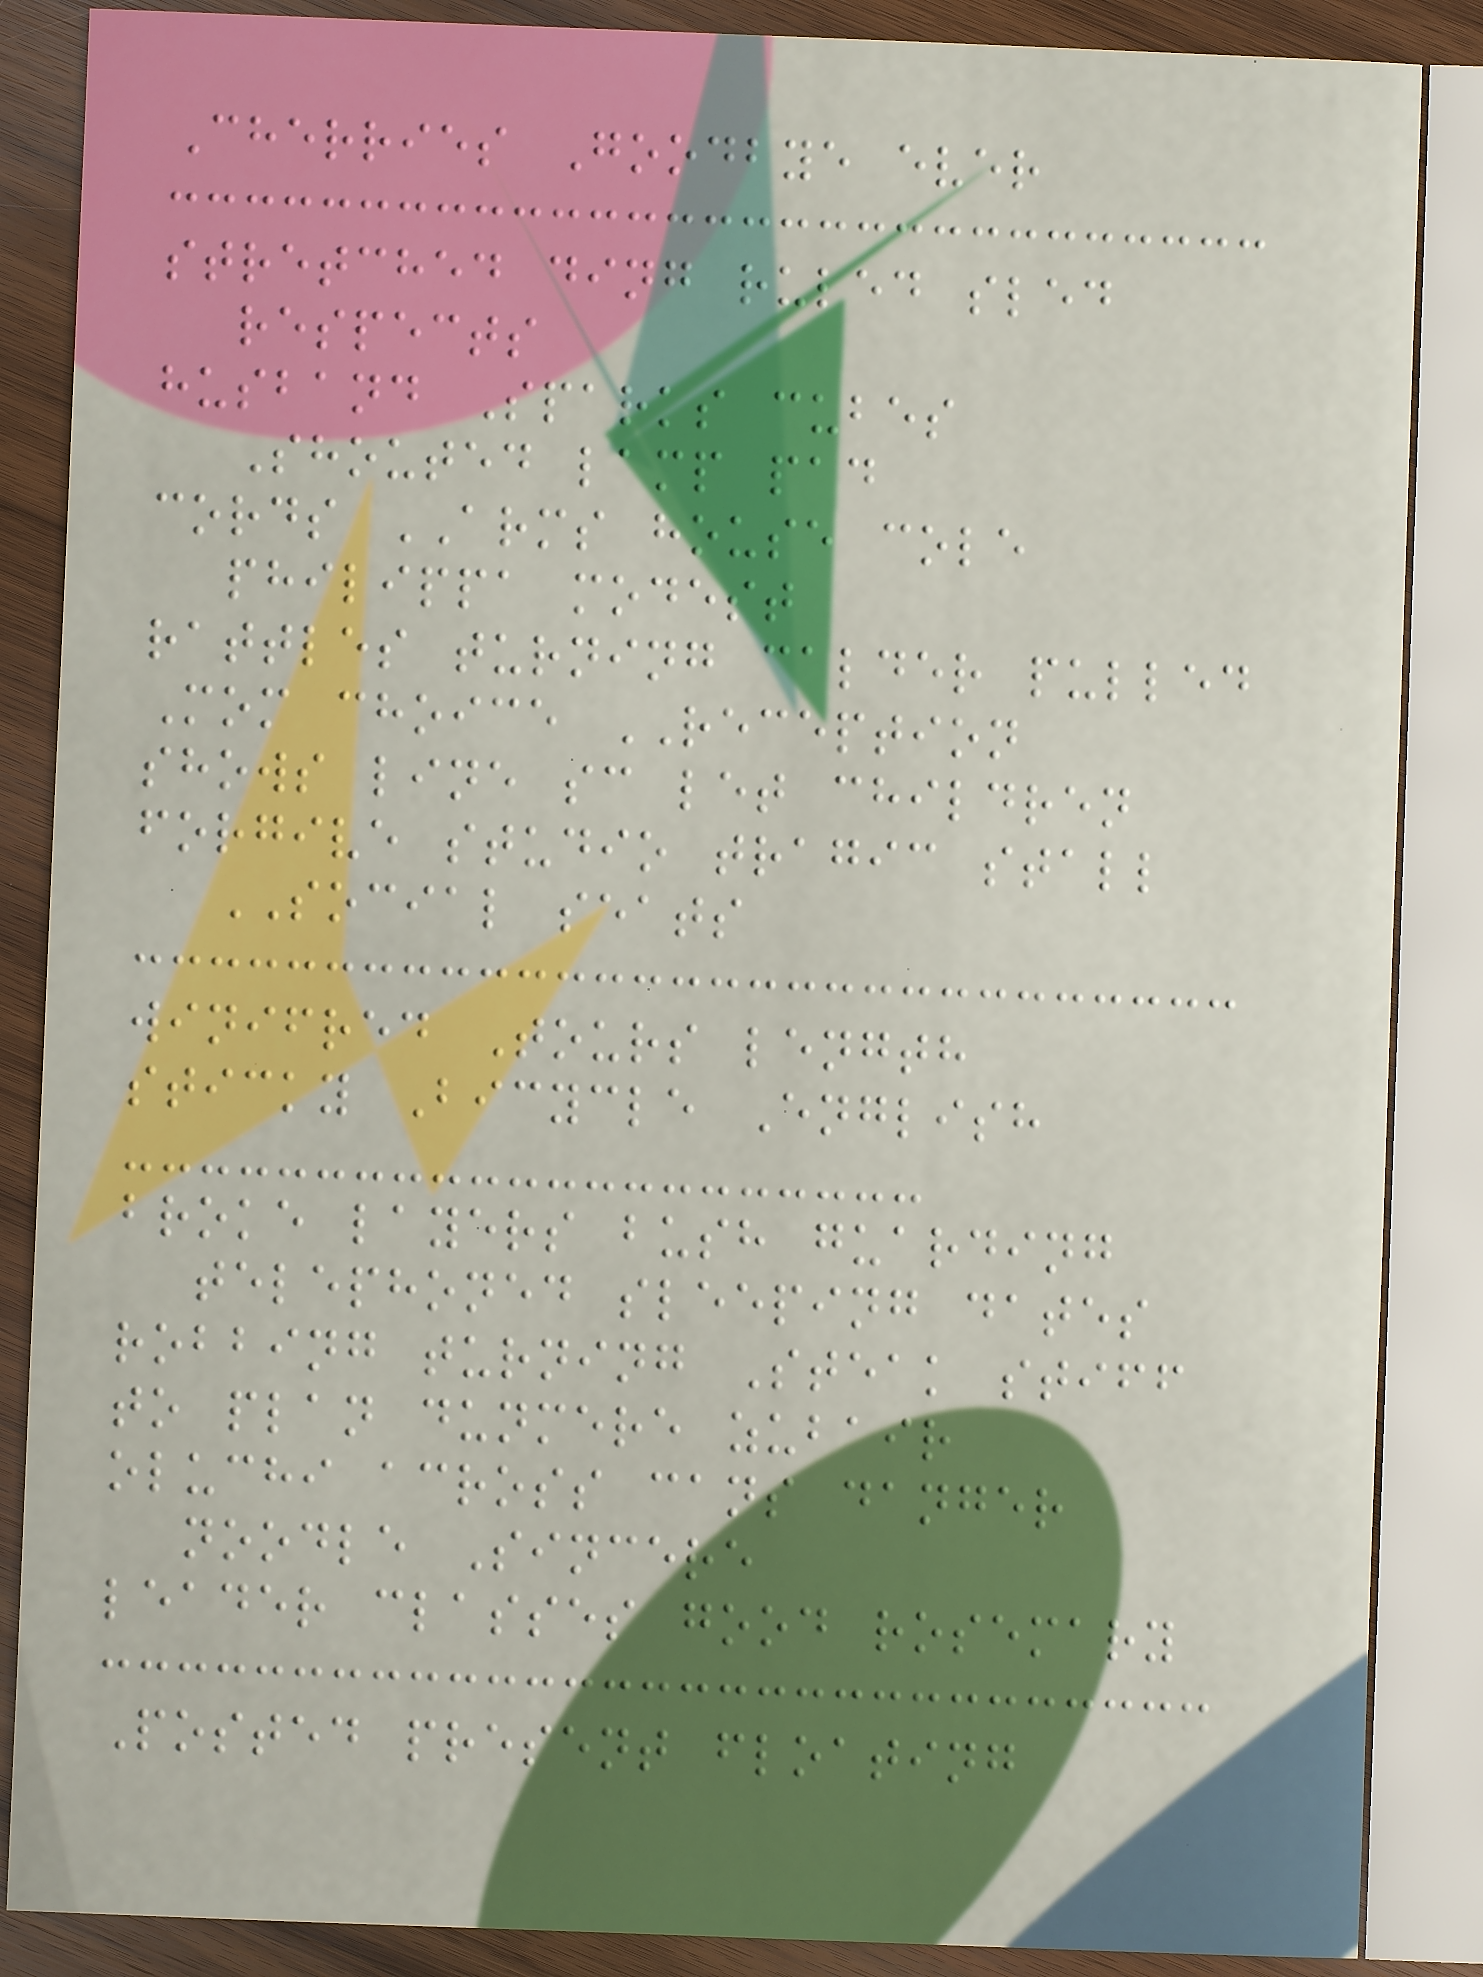Cherries Goodbye ever
stretched ding ruled sled
respects
husband Sparks cubes
Shouted lamp pad
cords ARMS house cole
philippa modest
rattles turning calder pulled
Mom choice RECEPTION
shows line sc let children
forgive studio tragic stall
SOCIAL seats
winifred Tours length
sticky Bicycle English
broke layers bush guarding
telephoned sleeping dates
robbing turning Steak stiff
to plan dunmere zubair
oluchi across cans danger
noodle Sincere
leader classes good rosemary
Posted present floating
